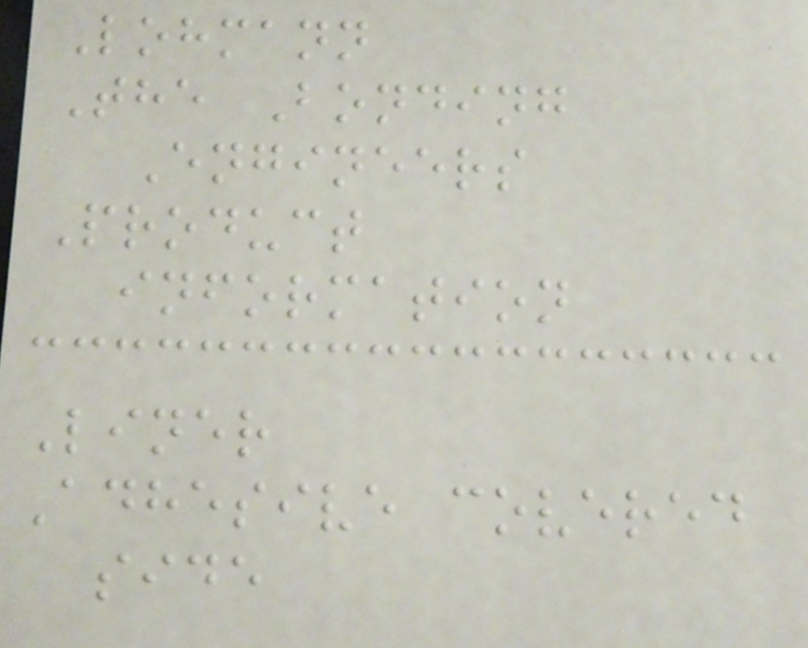Lohmann
The Bonding
Engineers
Product
information
Liner
Adhesive covered
side
